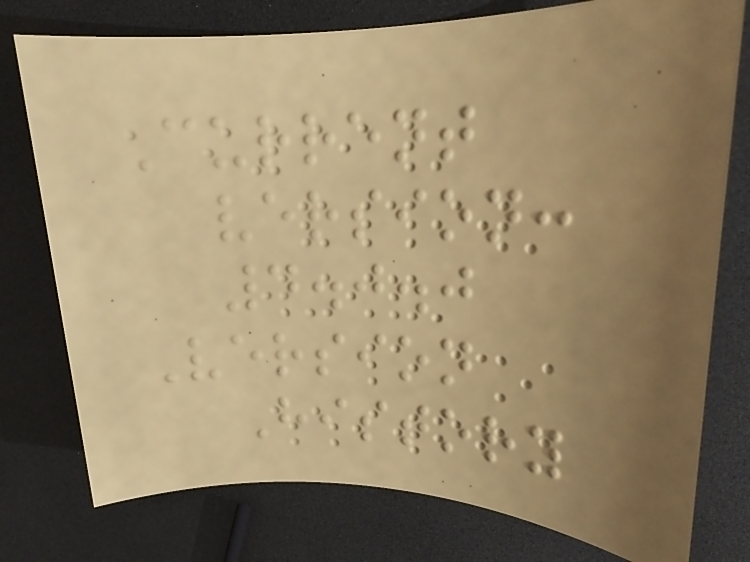Current
version:
4.0.0
Version
History
